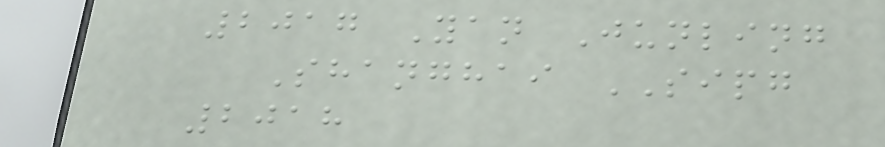2017 Yan Junling
Shanghai SIPG
2018
